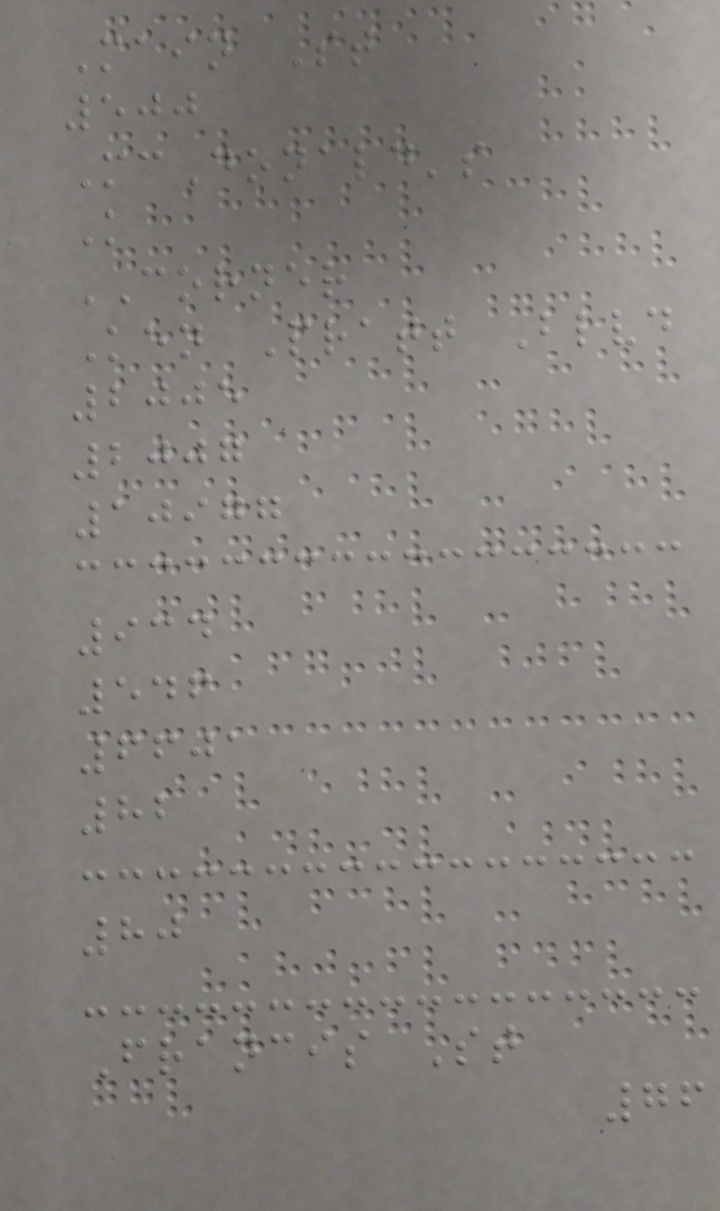Main St
500
McDonald's
K
CORNER
Ken Pratt Blvd
2005
2007
10977
934
546
6601
82
80
Francis St
76
